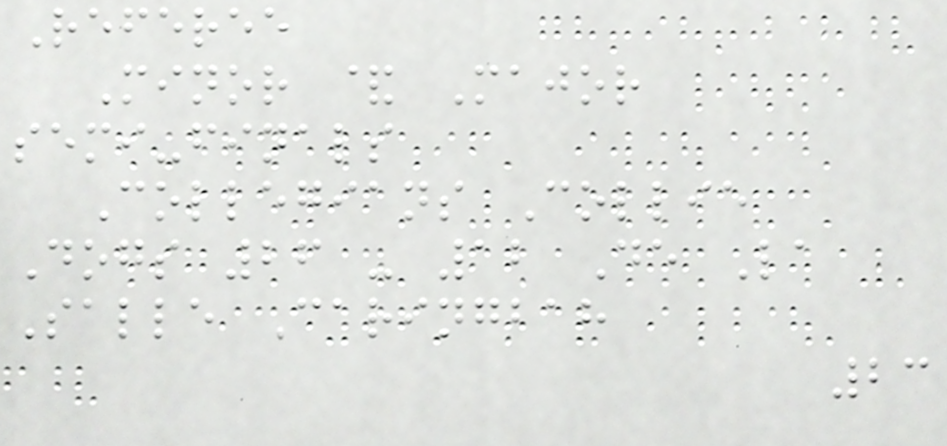Referee
Minor & Major
semi-finals
Collegians Collie
Dogs 26 - 12 De La
Salle Caringbah
23
